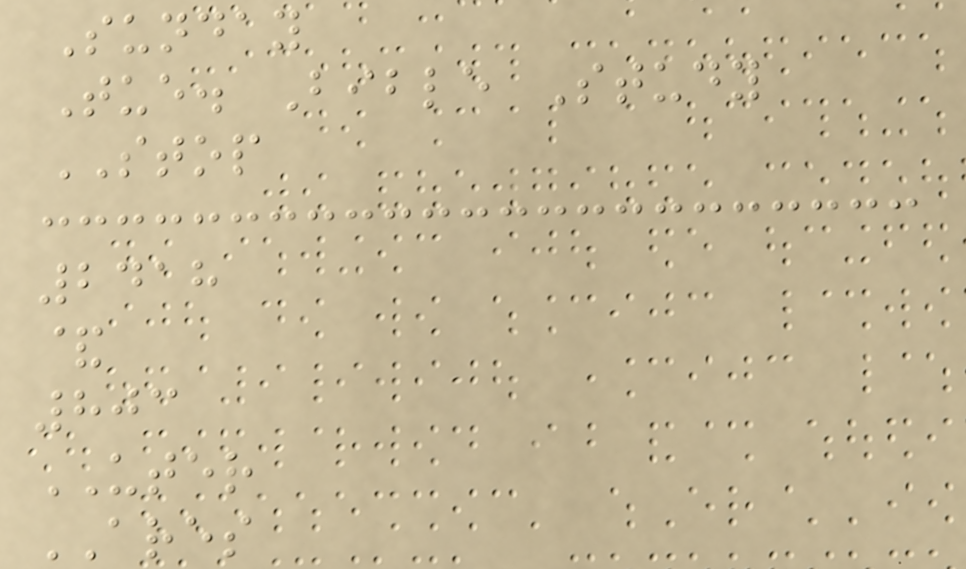Sunday
Tue. Bible Study
STOP
2418
&
803
UTER
ARES
